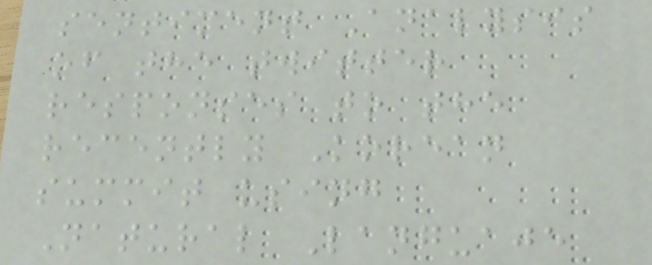sentiment Analysis
of the twitter
responses to the
recently Korean
summit using
Natural Languaje
